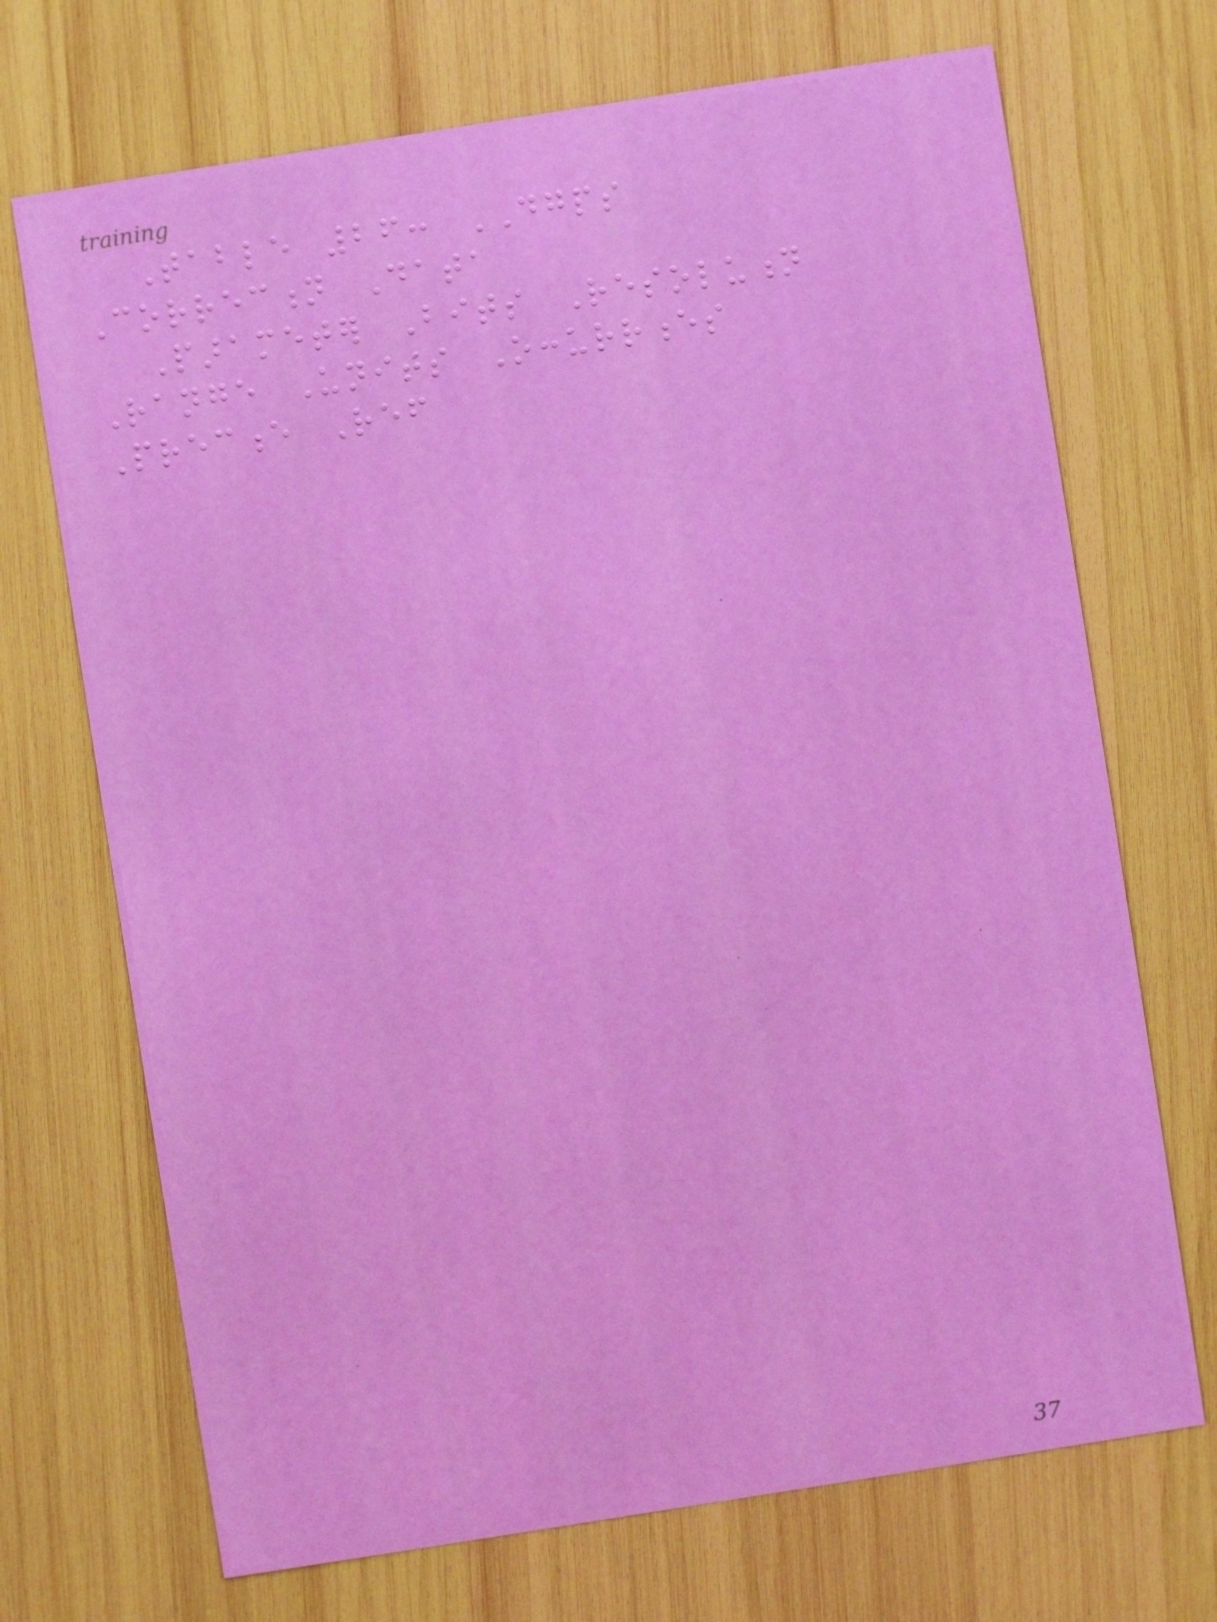Table 26: DGPS
Correction Data
Parameter Bits Resolution
Range Units Occurrences
Precence Ref
